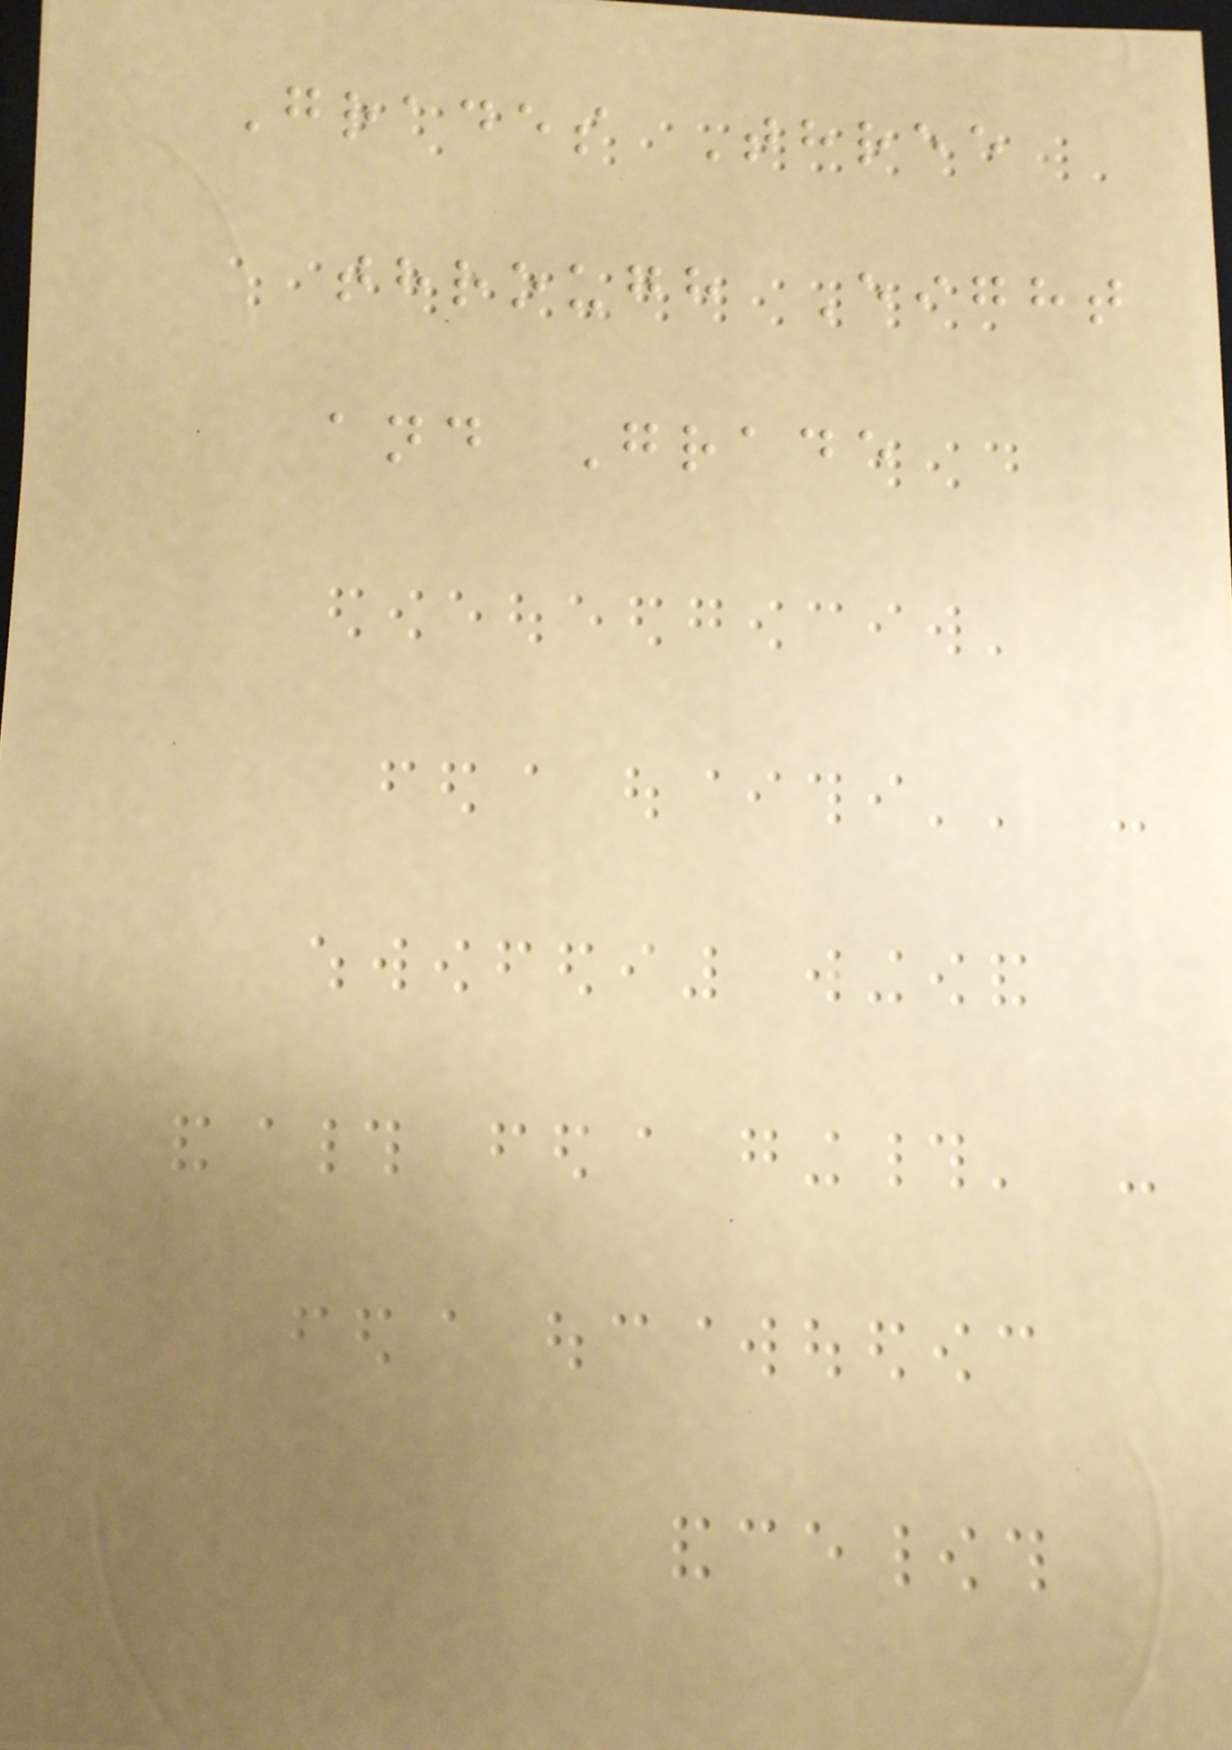Grades Three
through Eight
and Grade
